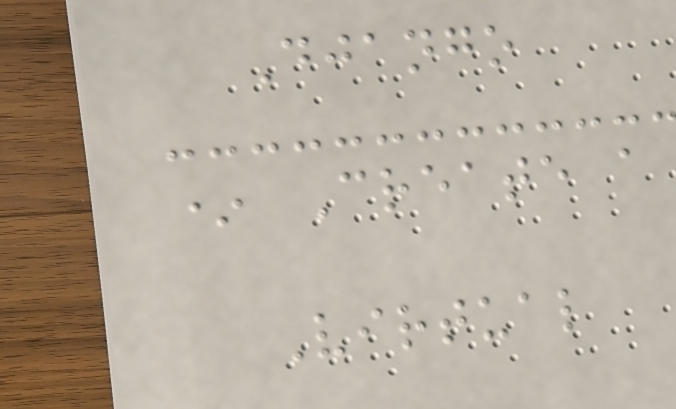Django
* Create a
Virtual
